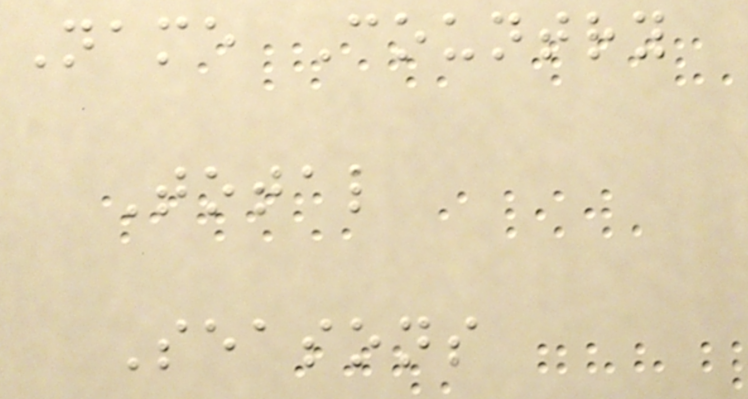Name Country
Total
Seasons
